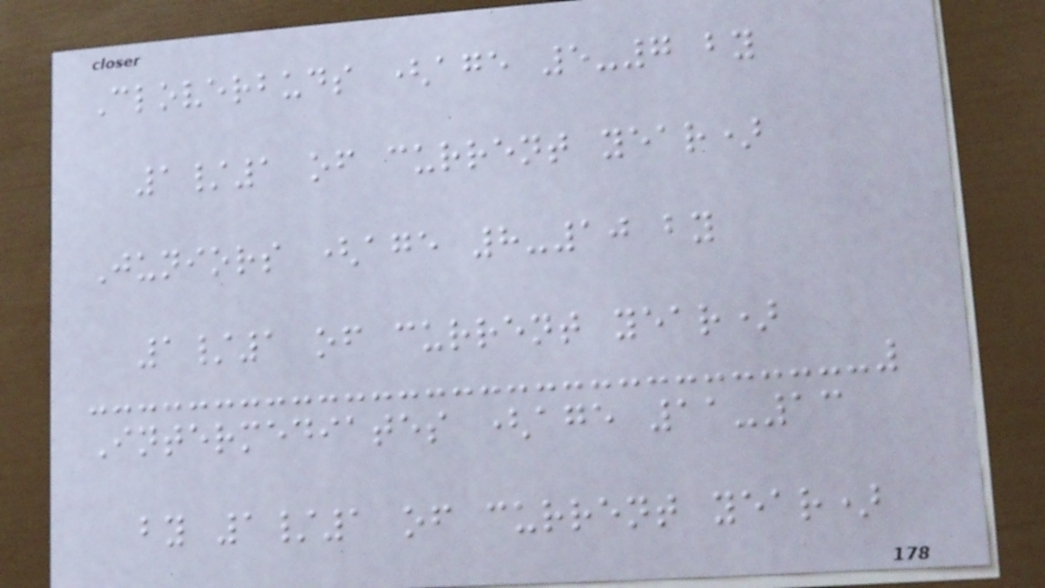Cloverbuds (age 5-7 by
1/1 of current year)
Juniors (age 8-10 by
1/1 of current year)
Intermediates (age 11-13
by 1/1 of current year)
